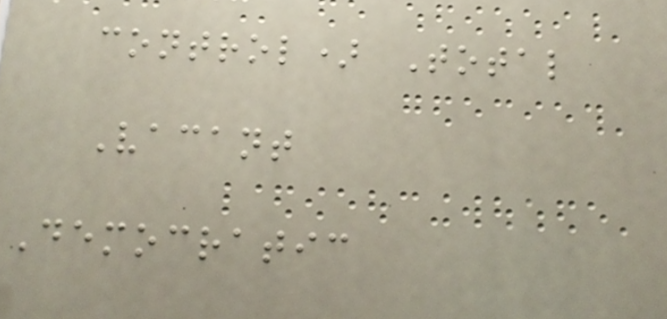control) Total
Vacant
Democratic
